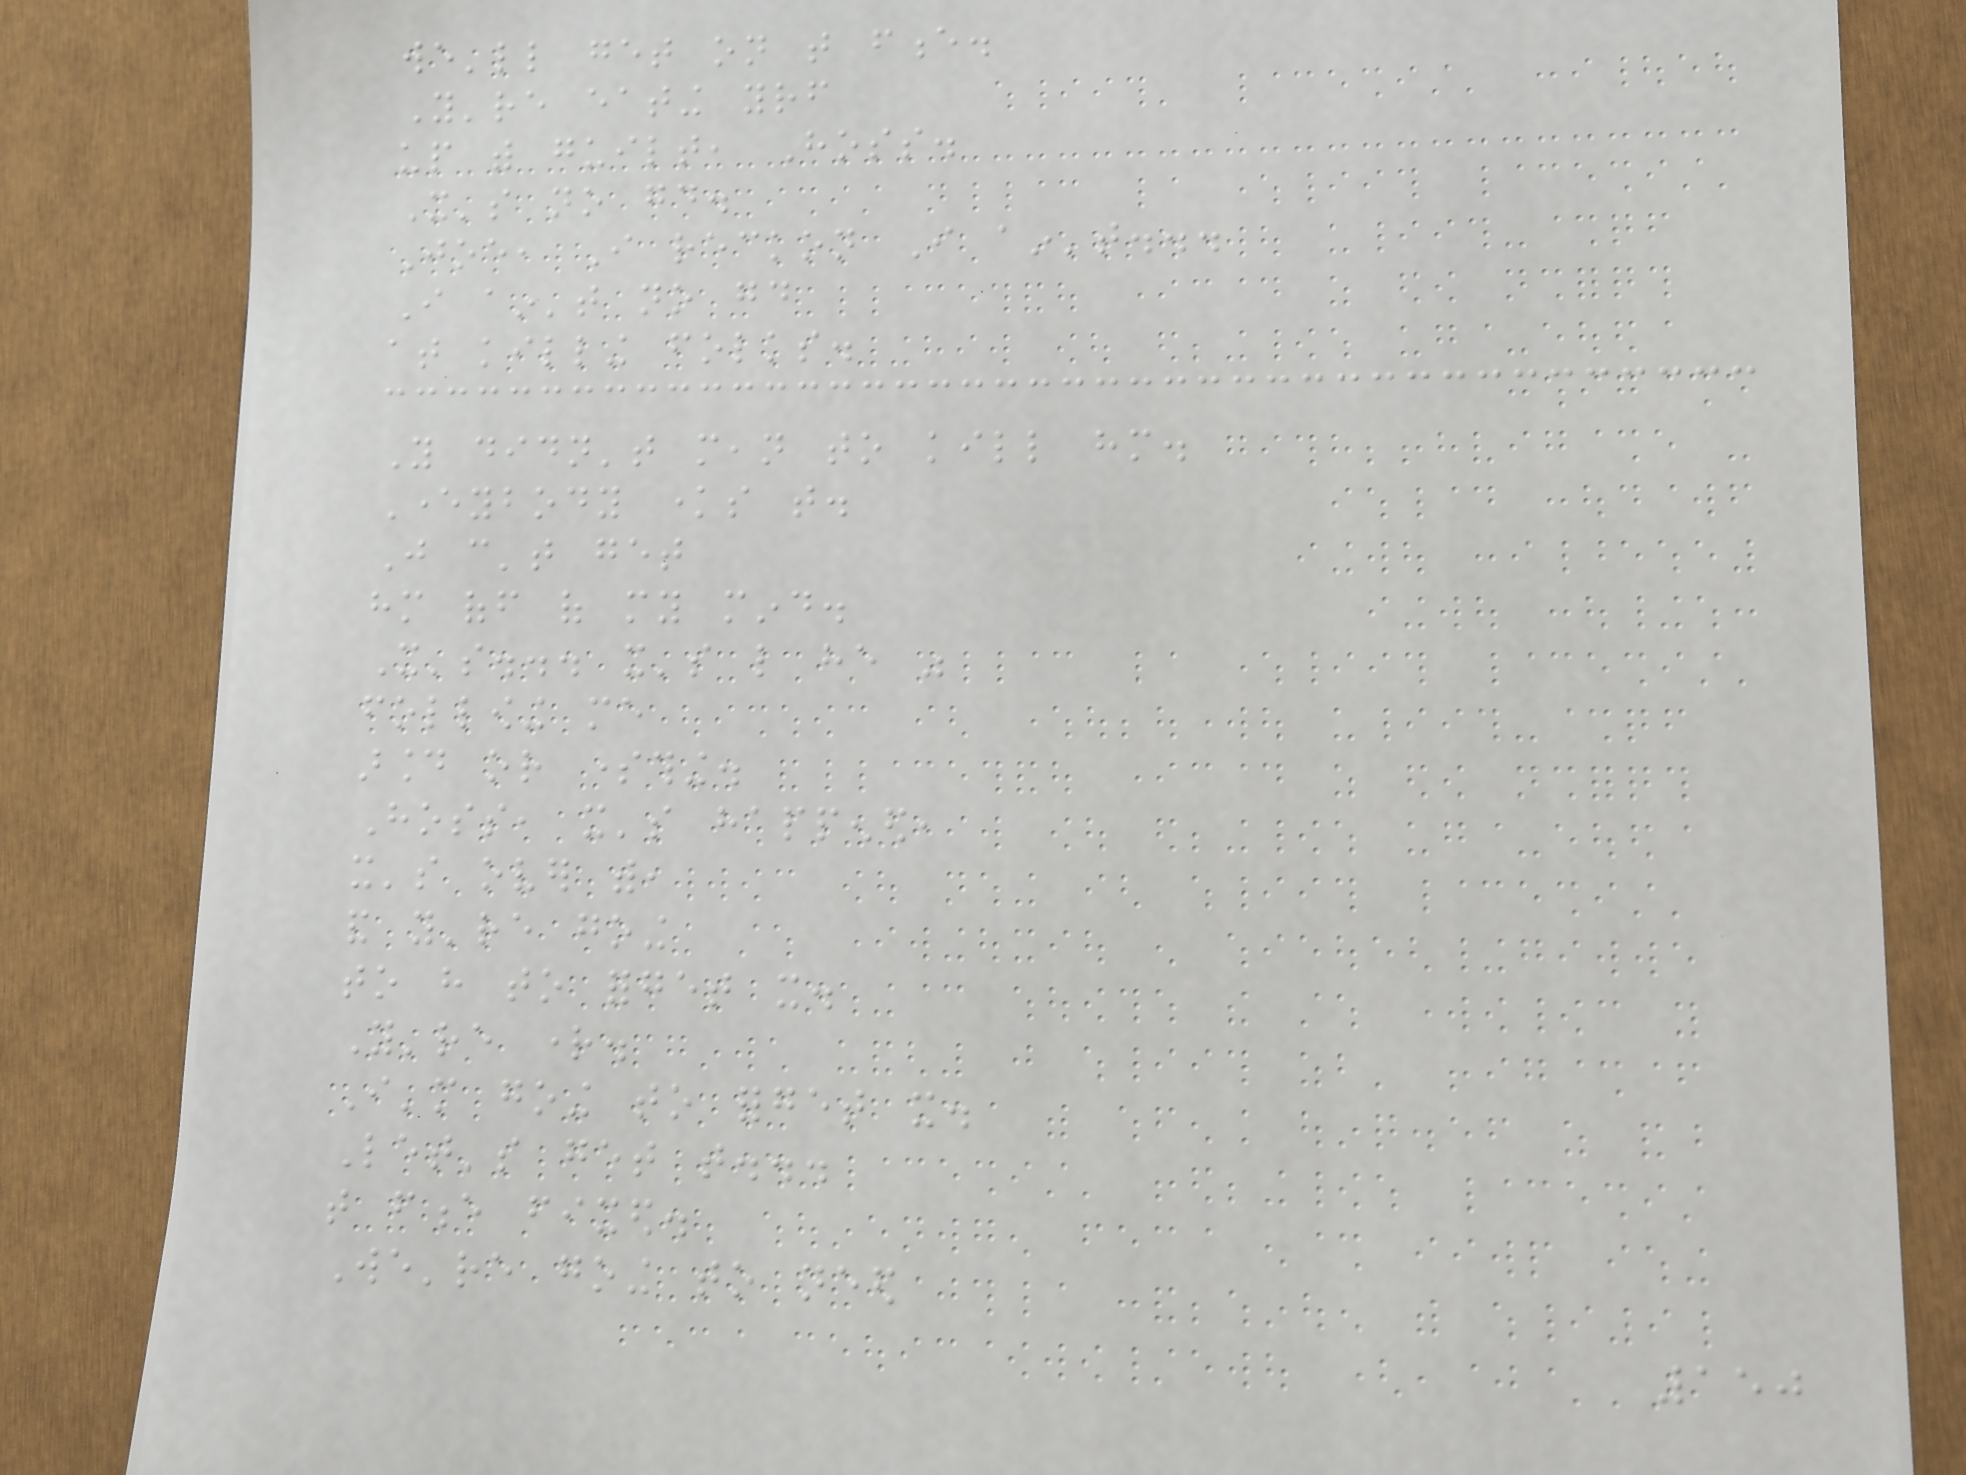we'll get on that fence.
You're eating yourself
up with guilt, Hoss.
It's no good.
Joe, I reckon I ain't...
I ain't no good
at killing folks.
You didn't mean to kill him.
Everybody knows that.
Just can't get
him off of my mind.
It's... it's like he was
following me
around or something.
Hoss, it's happened,
it's over with,
and you're going
to have to forget it.
You're right.
I'm going to forget it.
Let's get that...
that fence fixed.
We're going to need
150
